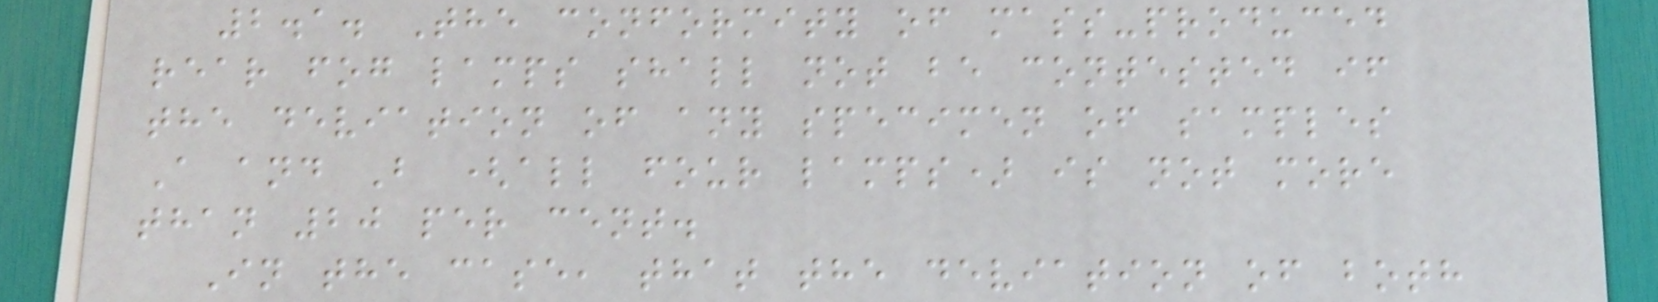2.1. The conformity of mass-produced
rear fog lamps shall not be contested if
the deviation of any specimen of samples
A and B (all four lamps) is not more
than 20 per cent.
In the case, that the deviation of both
